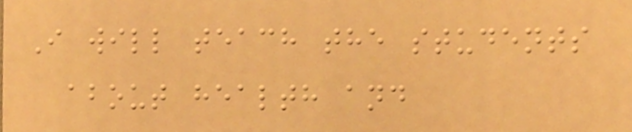I will teach the students
about health and
